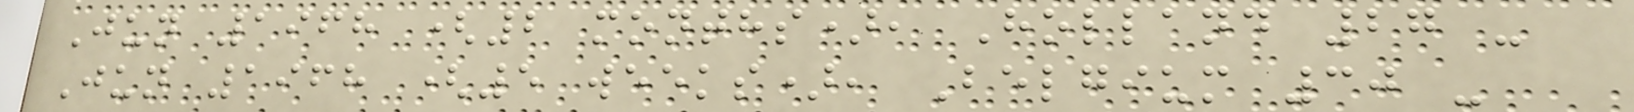Jun 1968 (2 months), Holland 27 -
Jun 1968 (5 weeks), Belgium 30 -
